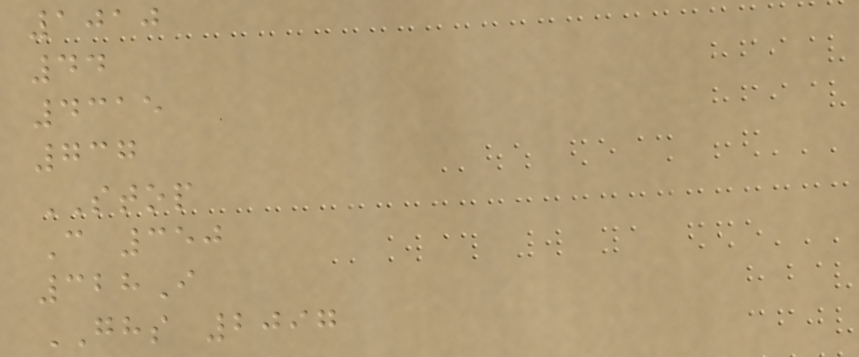1010
44
4315
737
STOP
C 350
328I
GHS 2097
